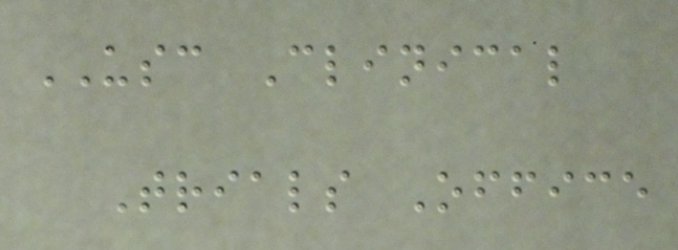USC Clinical
Trials Office
